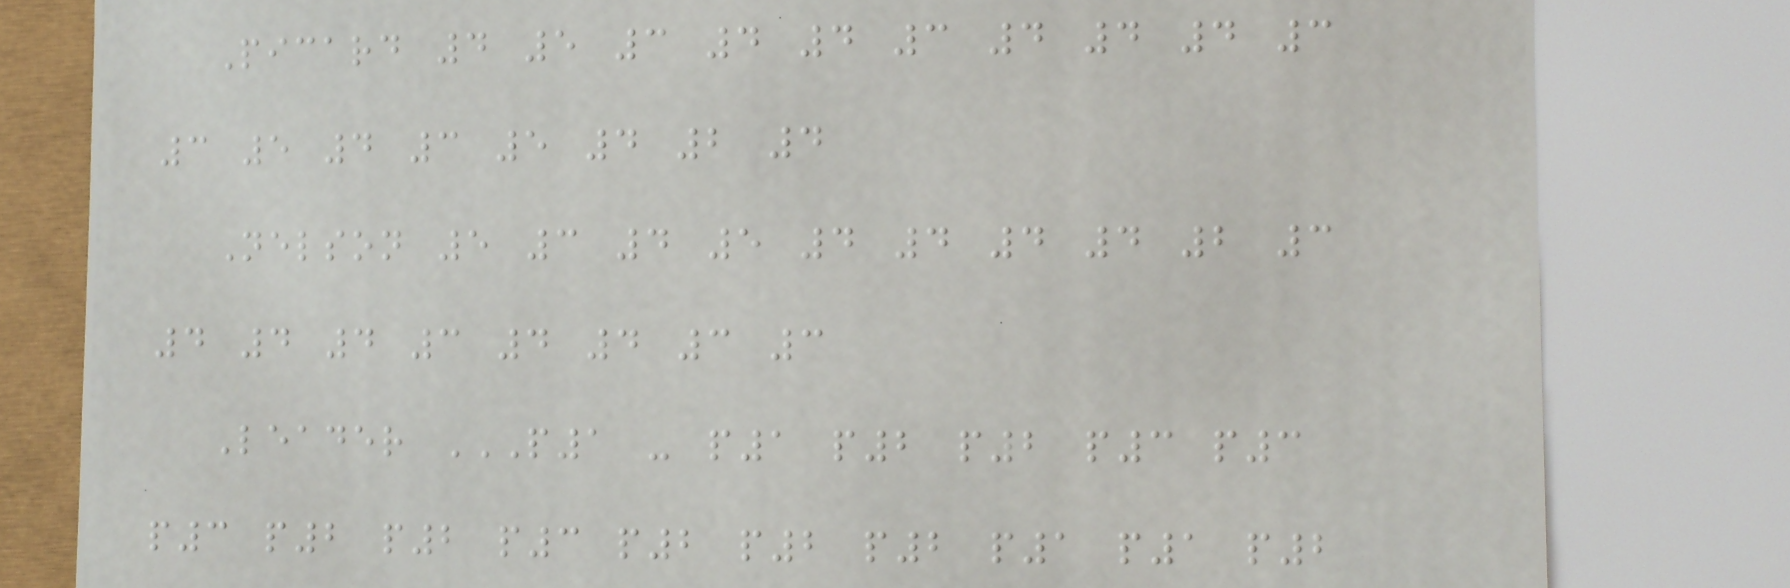Picard 4 5 3 4 4 3 4 4 4 3
3 5 4 3 5 4 2 4
Nelson 5 3 4 5 4 4 4 4 2 3
4 4 4 3 4 4 3 3
Leader P1 - P1 P2 P2 P3 P3
P3 P2 P2 P3 P2 P2 P2 P1 P1 P2
